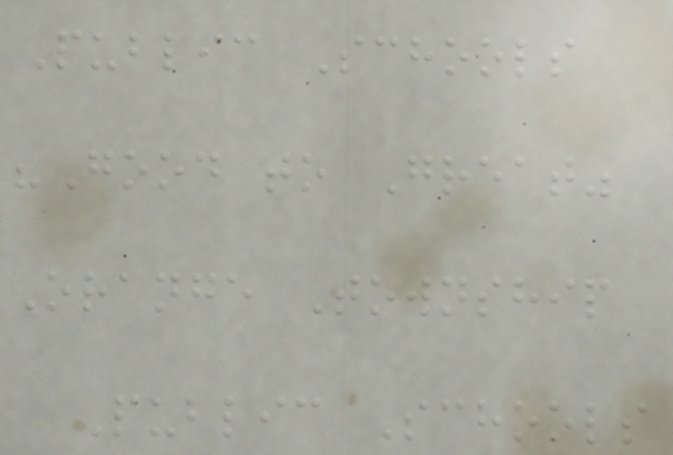Public Schools
"Good to Great"
Orange Township
Public Schools
